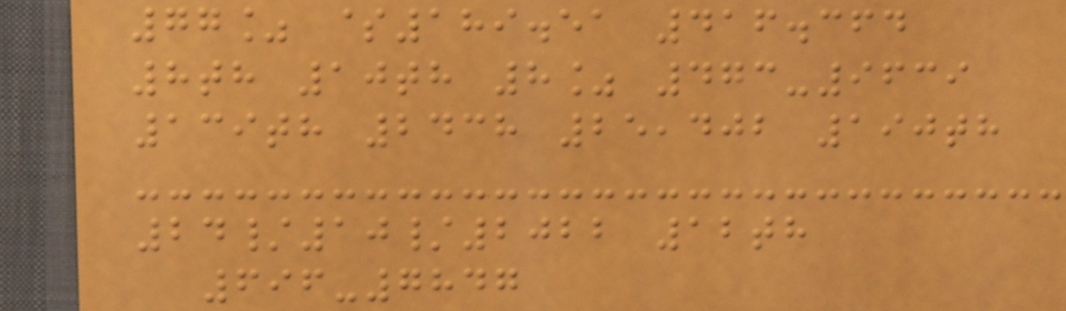77% $189.51 416.364
8th 10th 8% 473-9639
139th 2438 25,402 190th
24/10/2022 12th
696-7847
